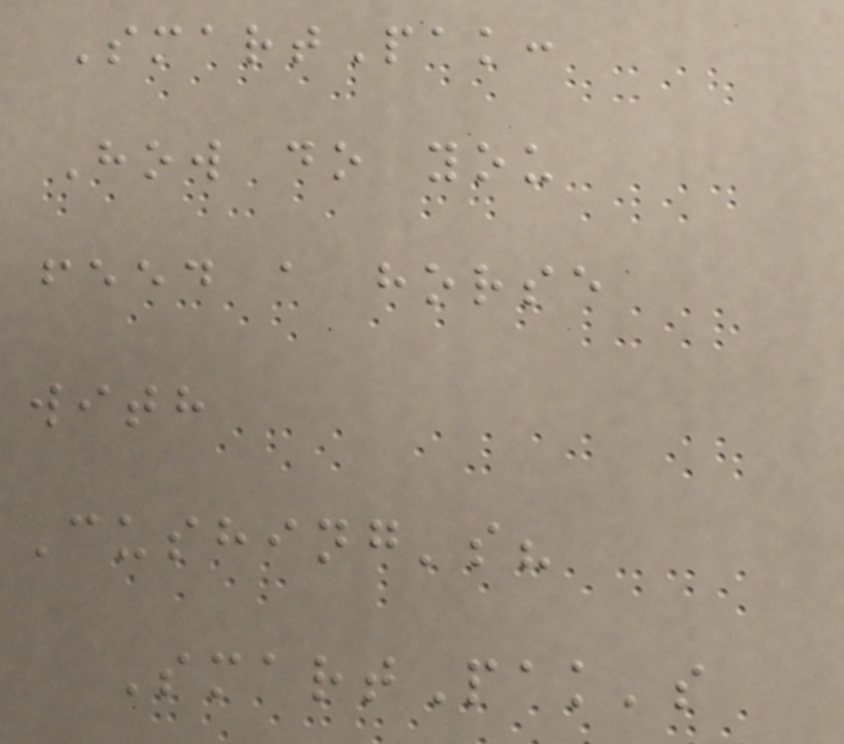SmartPak:
How do you
feed a horse
with
Cushing's?
SmartPak's
